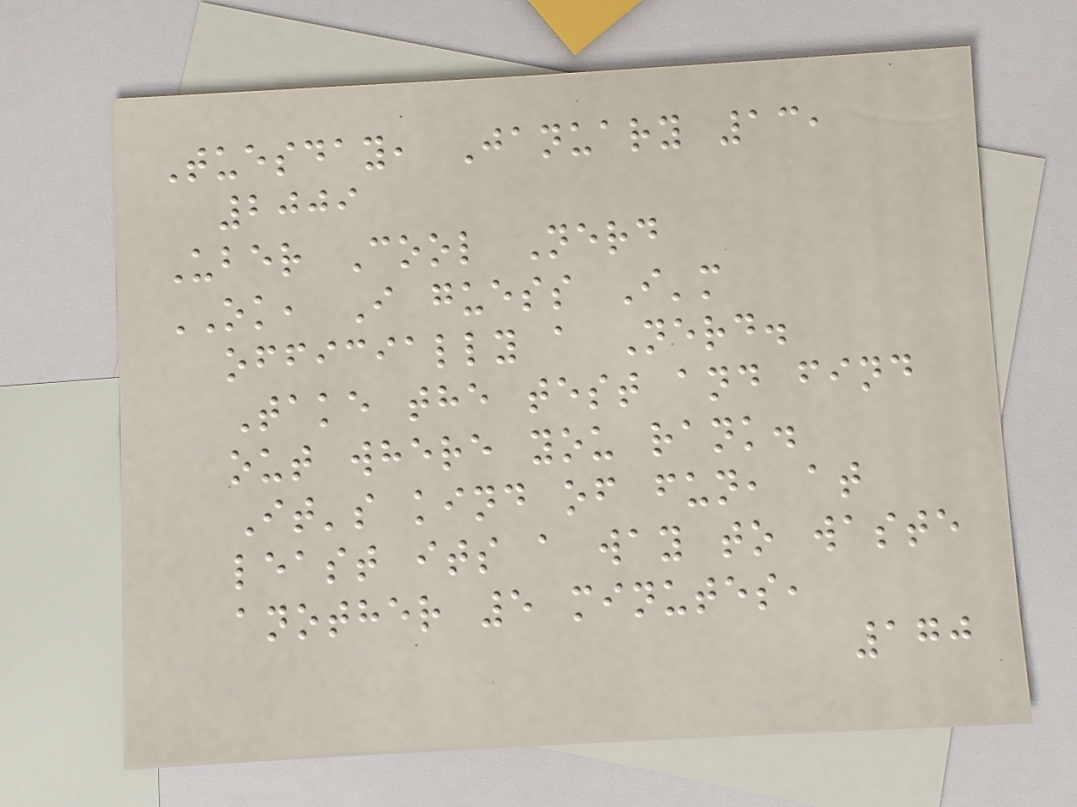Tuesday, January 13,
2009
Uber Cool Nerd
OK, I guess I'm
officially a Nerd.
Take the test and find
out where you rank.
It's kind of fun, at
least its a way to waste
another 5 minutes,
170
